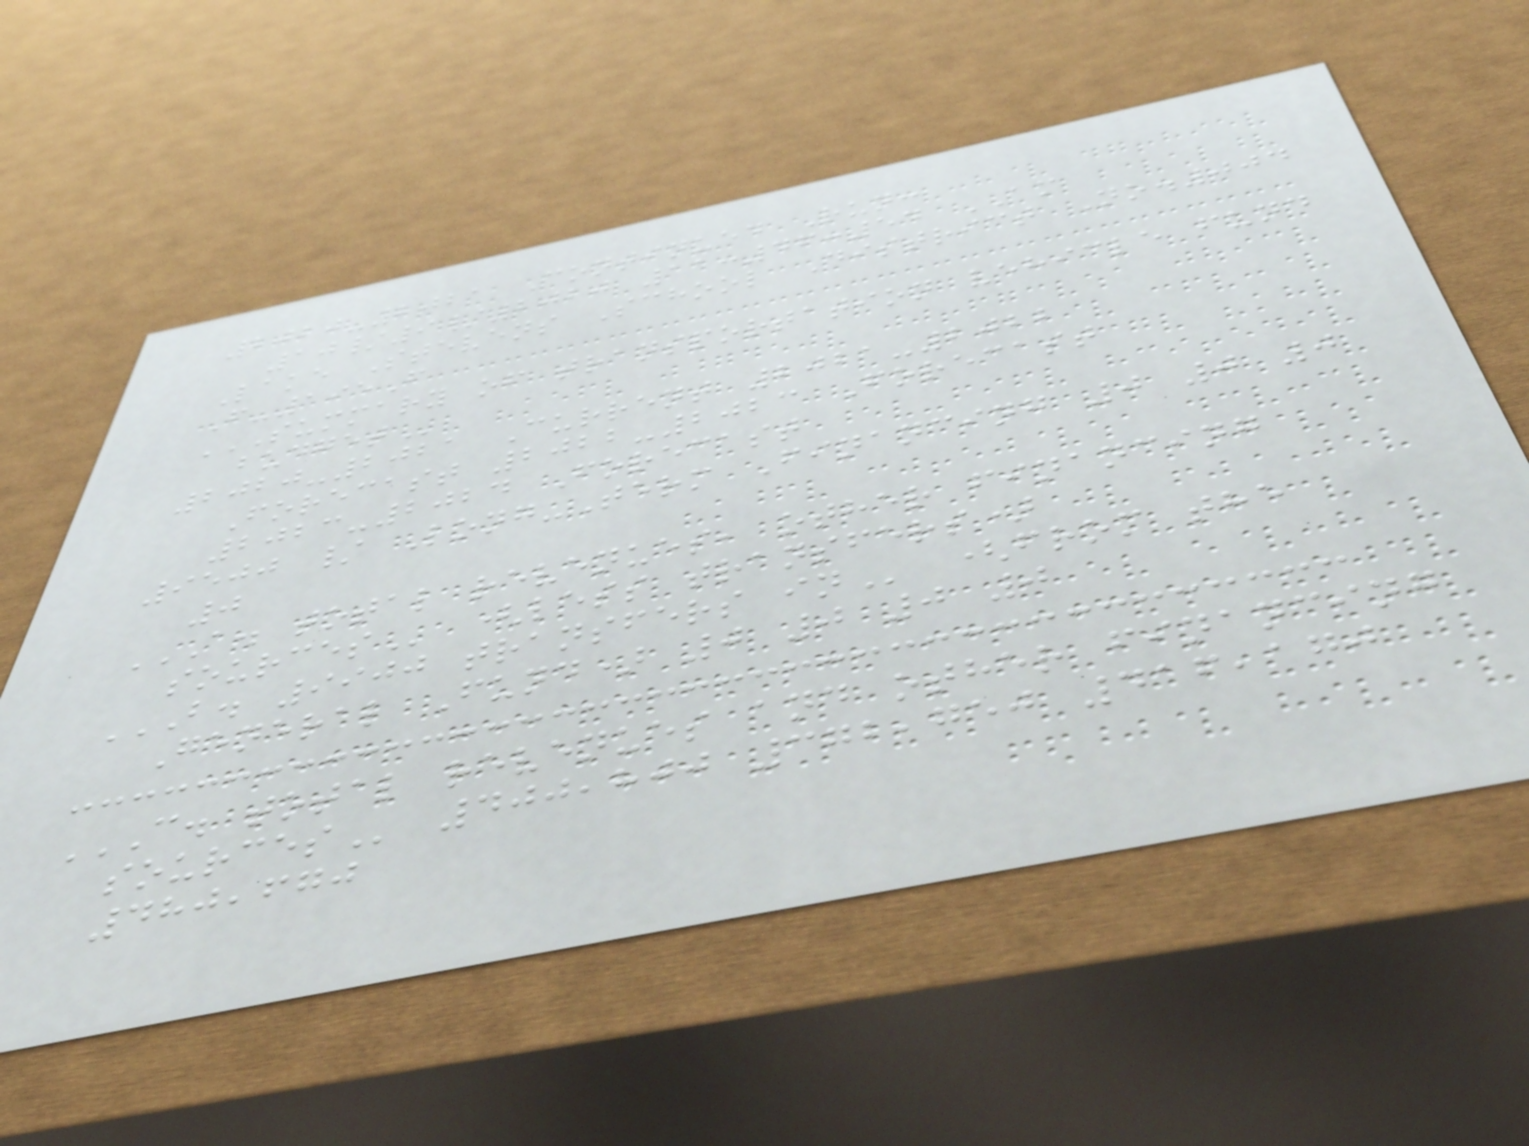2020-2021 Continued Run:
10/9/2020 11:46:54 AM
Lake Stevens School District No.004
F-195F
SUMMARY OF TRANSPORTATION VEHICLE FUND
BUDGET
2020-2021 Current 2021-2022
Forecast 2022-2023 Forecast
2023-2024 Forecast
9500 / Long-Term Financing 0 0 0
0
A. TOTAL REVENUES, OTHER FINANCING
SOURCES (less transfers)
B. 9900 TRANSFERS IN (from the
General Fund) 0 0 0 0
C. TOTAL REVENUES AND OTHER FINANCING
SOURCES 400,800 372,750 416,170
480,670
